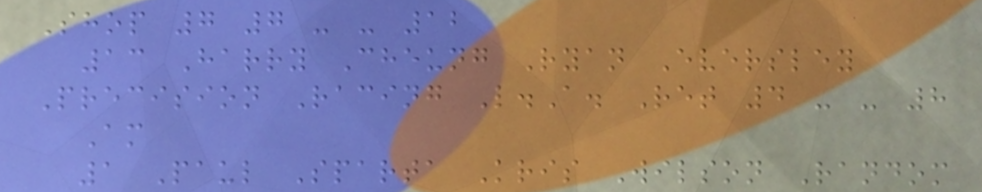Shop 7 7 - - 12
13 Harry Cheung Ryan Eversley
Precision Racing L.A. Ret 4 - - 8
Am
1 Paul Sparta Kris Wilson Random
